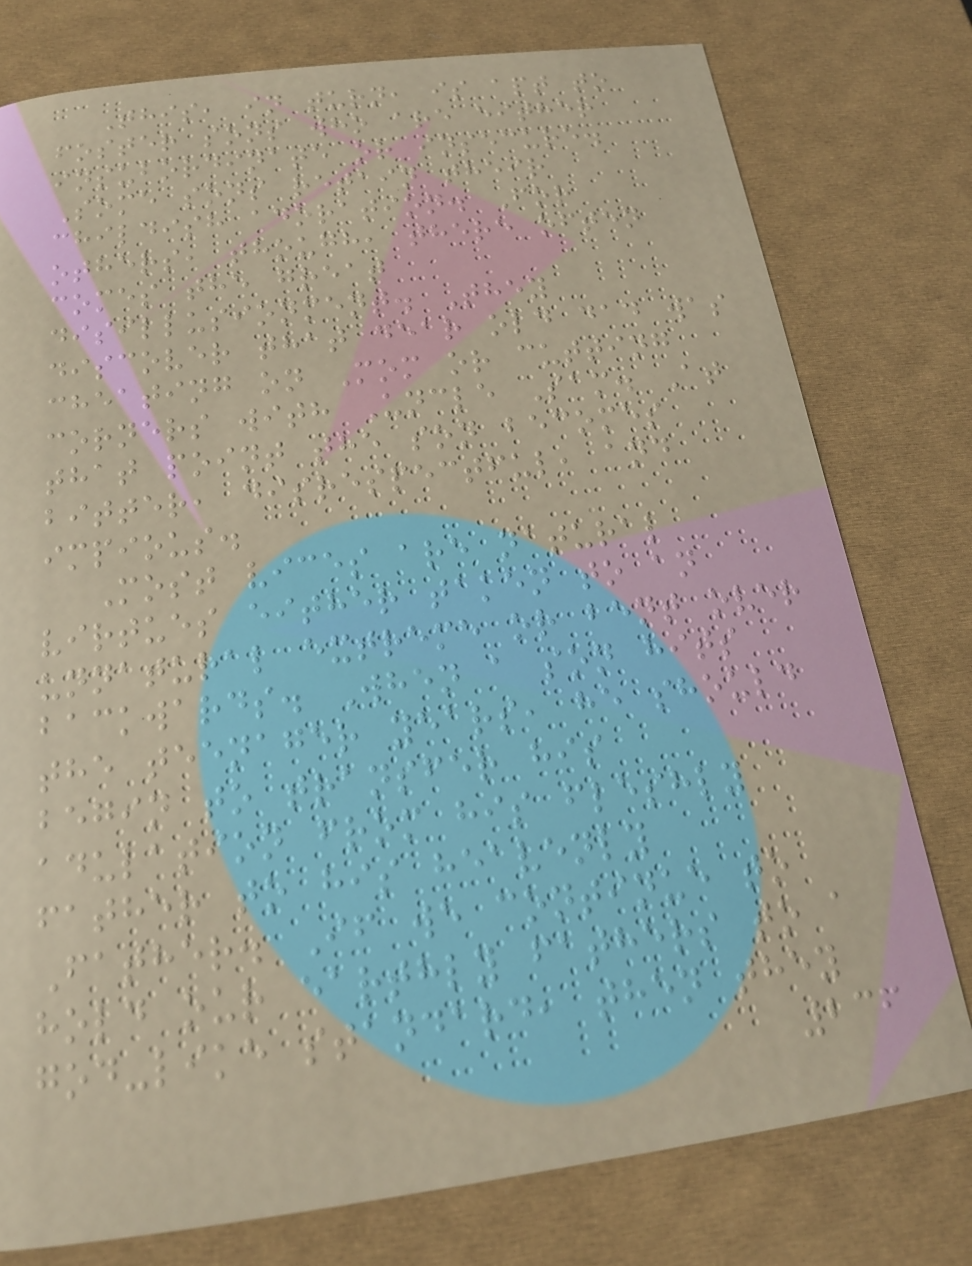This, in turn, is apt to
foster sons who are either
insubordinate or insecure.
Some sons retain their
childish adoration. For
others, though, there often
comes the great
disillusionment. They
discover that dear old dad was
cheating on Mom or cutting
corners with Uncle Sam. At
that point the son becomes
bitter, disrespectful, and
impious.
Most vices are natural
virtues either taken to an
unnatural extreme or bent over
backwards. When a son hits
the teenager years, he should
begin to transfer his
adulation from his fleshly
father to his heavenly
Father. If we continue to
hold our earthly fathers to a
god-like standard, then they
236
